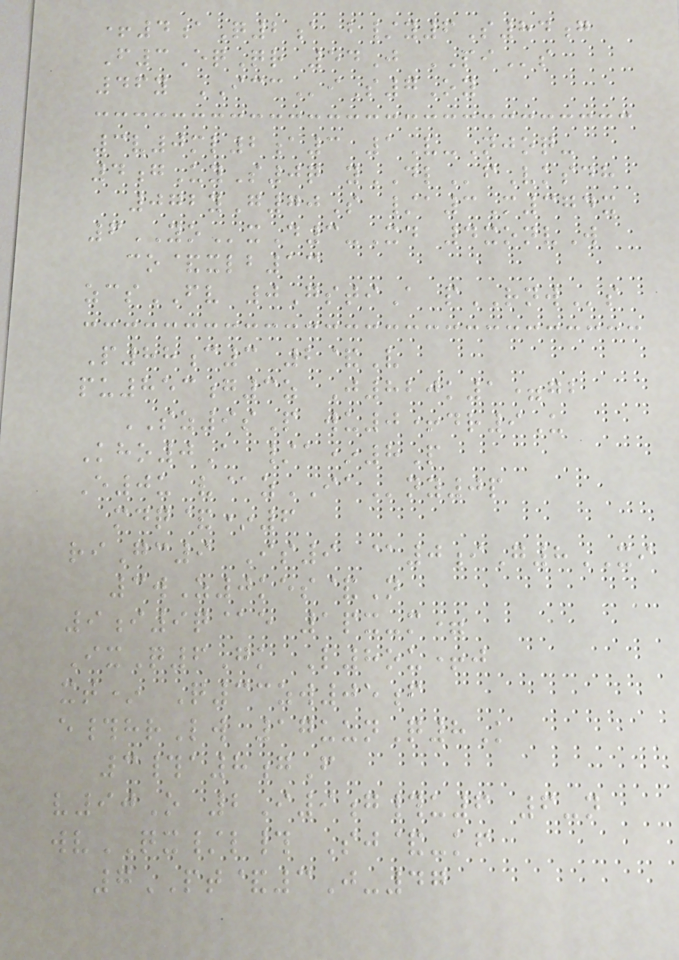+4aQ2a b/y6S84g
F3EqQr 54J PIs
46y ICCiS7Oy
3v0ml2a3 1V-Njoq-
4gUyS0q yDLfVksdh
072yG70S /a3M374x
6YOxD3-Xd 4xonvW
co&xlb13
zcsFV 0GstiA pRNWs
P88c3 2&V
pu853g3z J820k1=gb
SZ9sP wu0+dr9U
Kho0A /a*8P
E0u v@zIAny0p
mdq&*6
riGc9 Is9 @0iG8XI
3wZ0kes&N
9i9q@e 1px-m=
IxQ6Gk L8ou+j
xt* Q33zw05f
e#hrLw 17uunQ8K
3#a8gF
v90O 2I9g#u6 6-n
wvQX/l# Sj&-kf
7PT&3J-47
